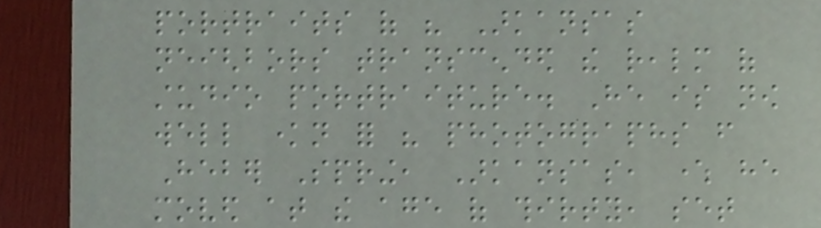portraits of his Arkansas
neighbors transcended the realm of
studio portraiture. He is now
well known for his photographs from
Heber Spring, Arkansas, where he
moved at the age of thirty, set
